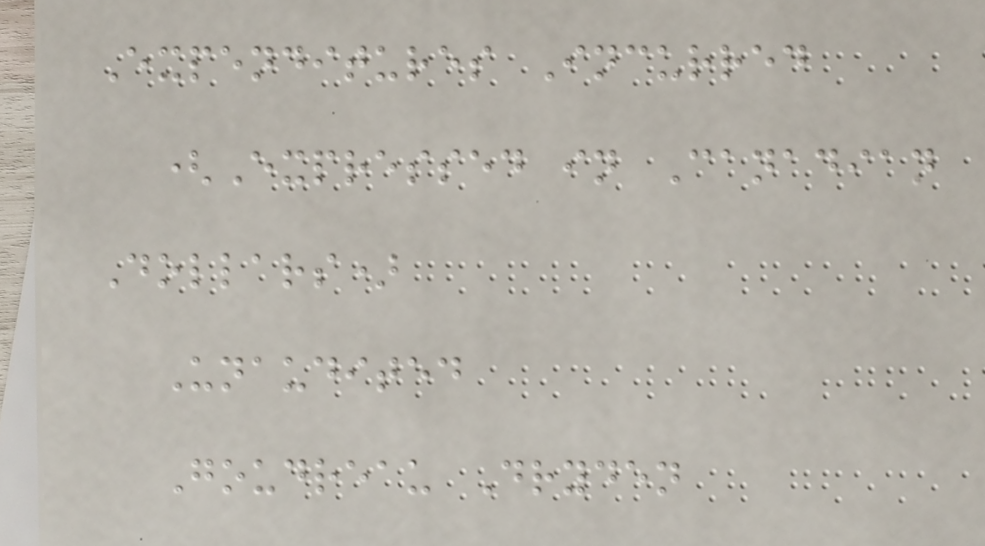Expenditures Incurred
(Expressed in Canadian
Dollars)
Unaudited
Goudreau Dryden
